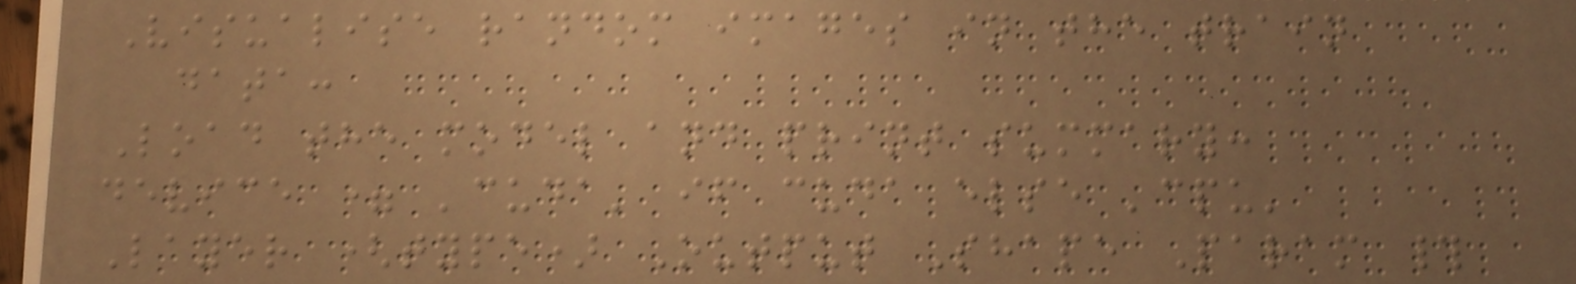Visualise random images in the train
data:
Load the model and print summary:
device = 'cuda' if cuda else 'cpu'
Layer (type) Output Shape Param #
